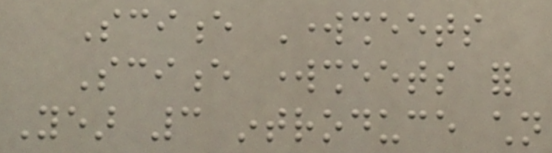Science Worksheets
Science worksheets for
Year 3 introduce children
